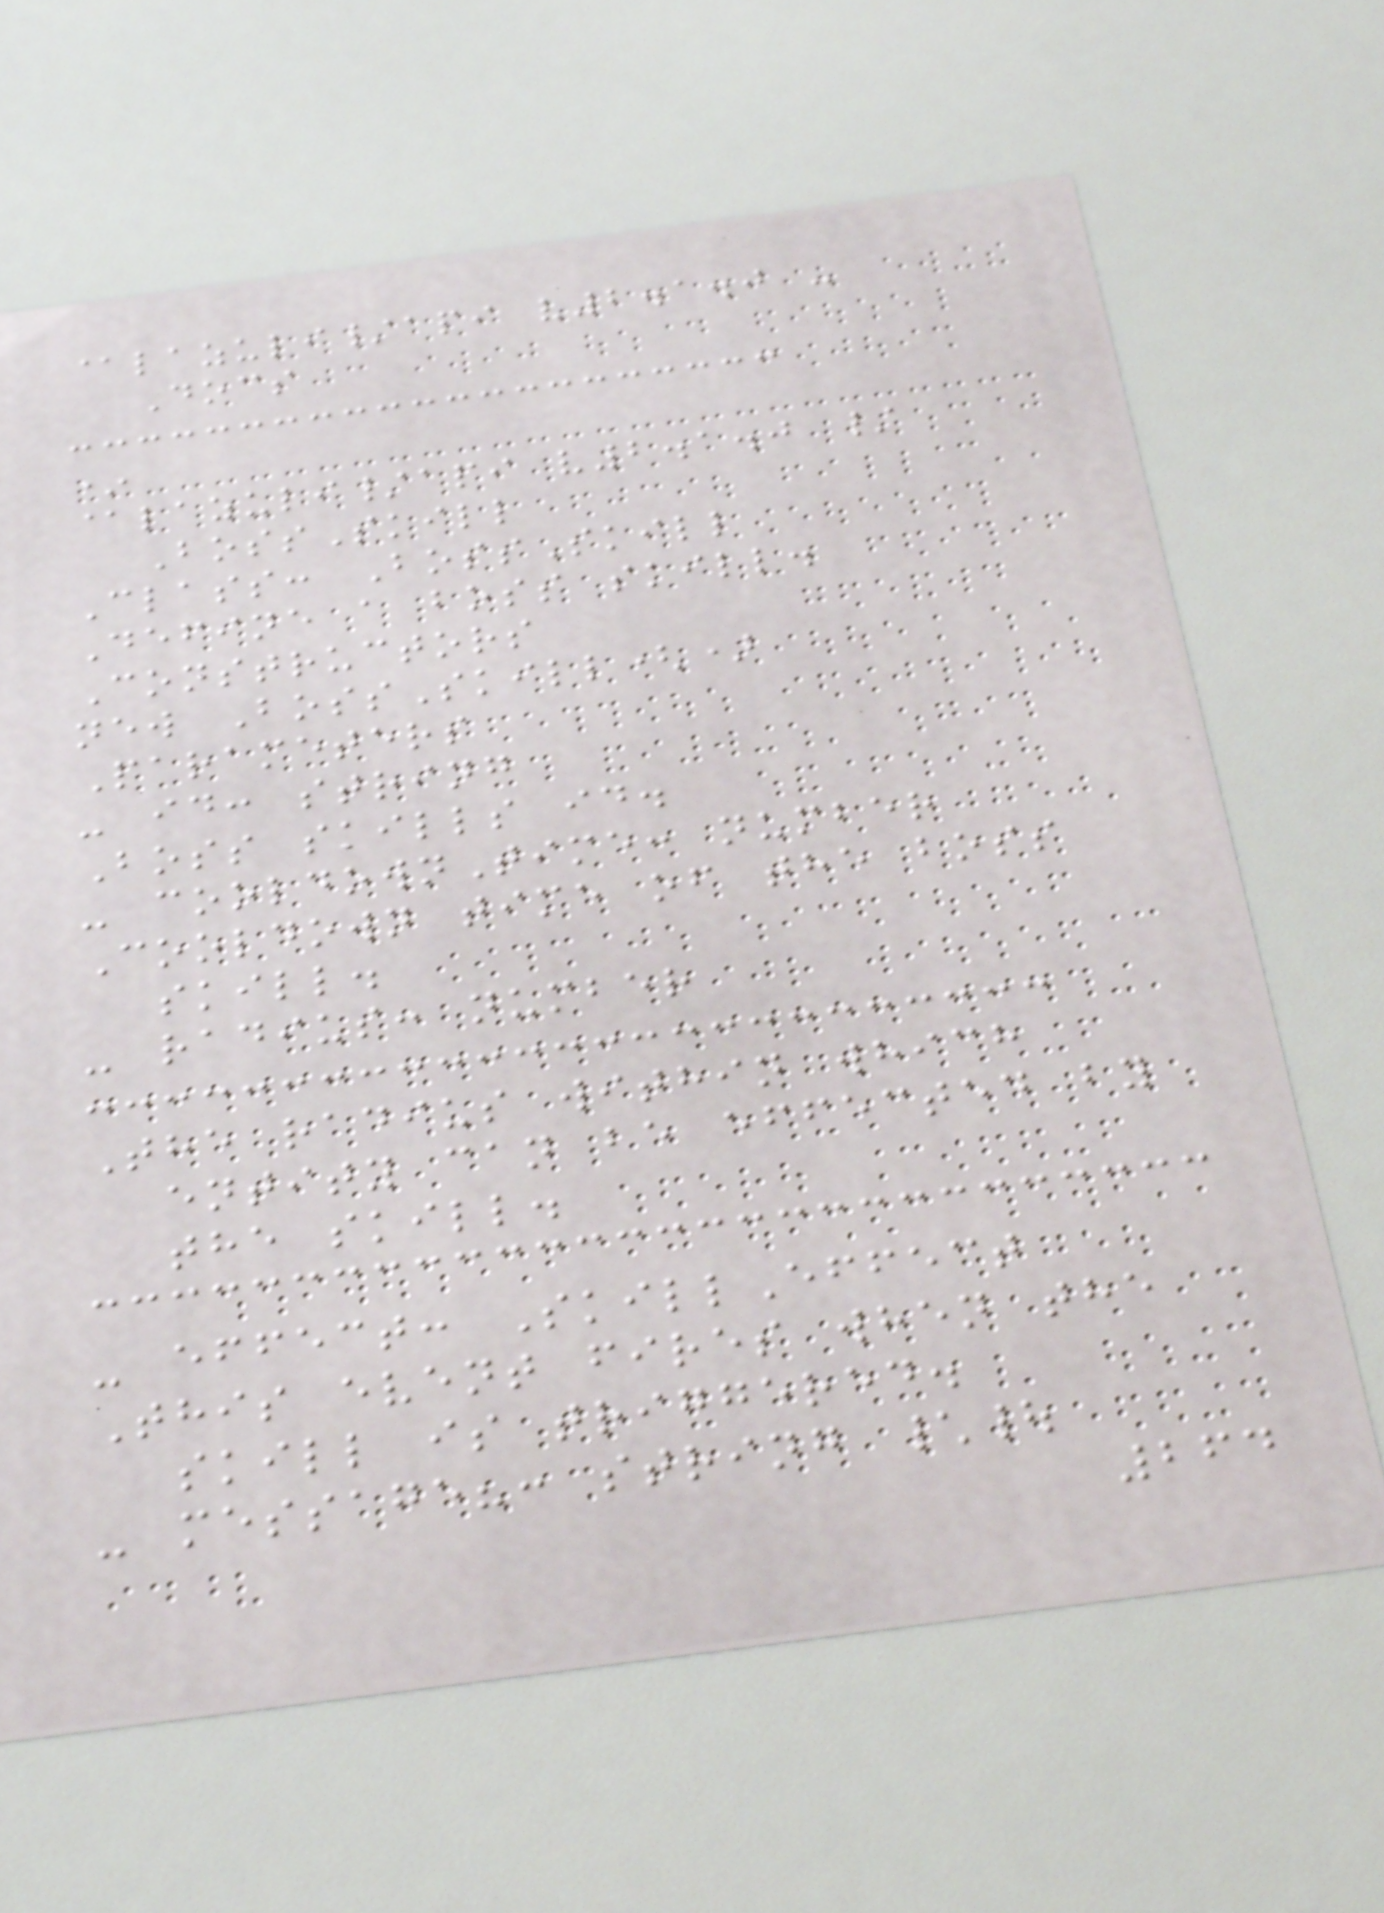@lazuli/api v2.1.0 -
Docs
*
@lazuli/api v2.1.0 /
BossSkill
Class: BossSkill
Define a boss skill.
Constructors
new BossSkill()
Parameters
- id: string
Boss skills id.
- cooldownTime: number
Cooldown time of the boss
skill.
- radius: number
The radius within which
entity can be effected by
the skill.
- effect: SkillEffect
This event fires when the
skill is triggered.
- message?: string \|
264
